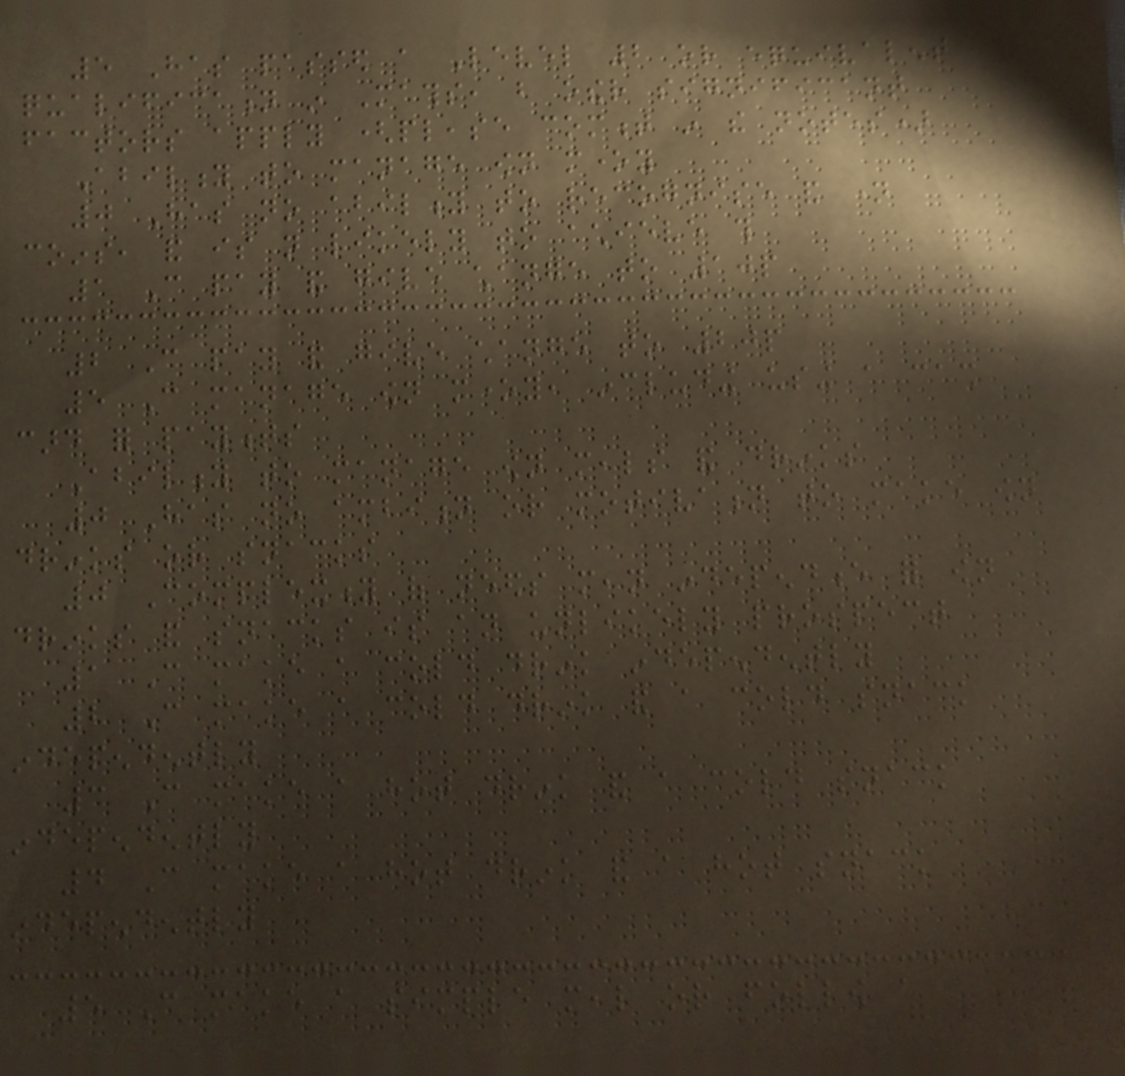5 Has passed a Level 2 or equivalent
qualification in Maths, but other significant
factors apply (please comment in the notes)
Ability to manage own money
0 Has no ability to recognise and name
coins, and is not likely to achieve this
1 Can pay and give change to 10p
2 Can pay and give change to 20p
5 Can manage own money, including using a cash
card for payments
Ability to manage own meals and drinks
0 Has no ambition or motivation to make own
drinks or snacks
0 Complexity of needs mean independence for own
drinks and snacks is an unlikely prospect
1 Can make a cold drink independently
2 Can make a cold drink and a cold snack
independently
3 Can make a hot drink and a cold snack
independently
4 Can make a hot drink and a hot snack
independently
5 Can make a simple meal or follow a
